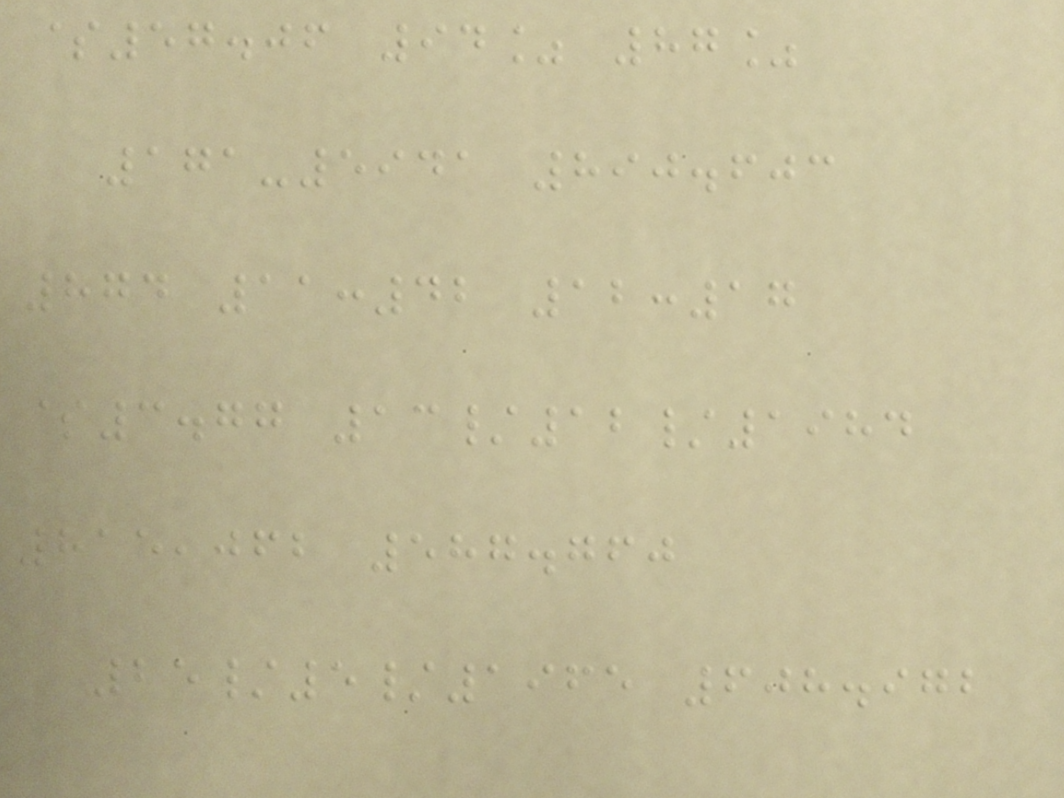$57.06 94% 87%
171-5941 890.603
874 11:42 12:17
$3.77 13/12/1984
815,062 587.760
25/5/1965 608.972
